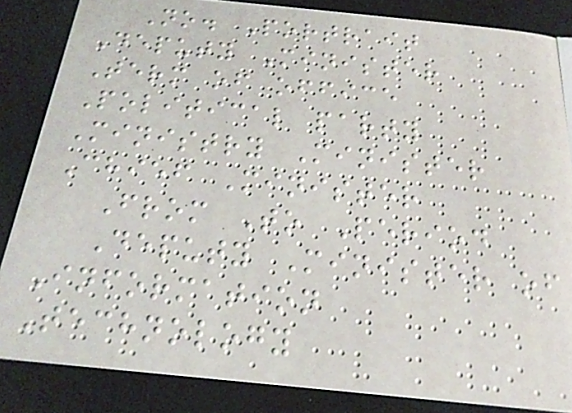No. Portrait
Deputy Minister
Term of office
Political party
Ministry Minister
Chief Minister
From To Period
Deputy Minister of
Information
Technology
